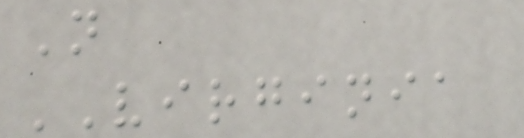N
VIRGINIA
